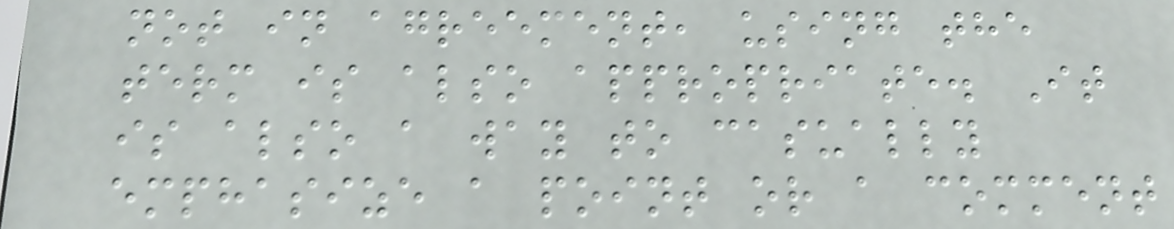not in agreement, using the
term is also appropriate. It
is also a way to casually
emphasize a point or a comment
